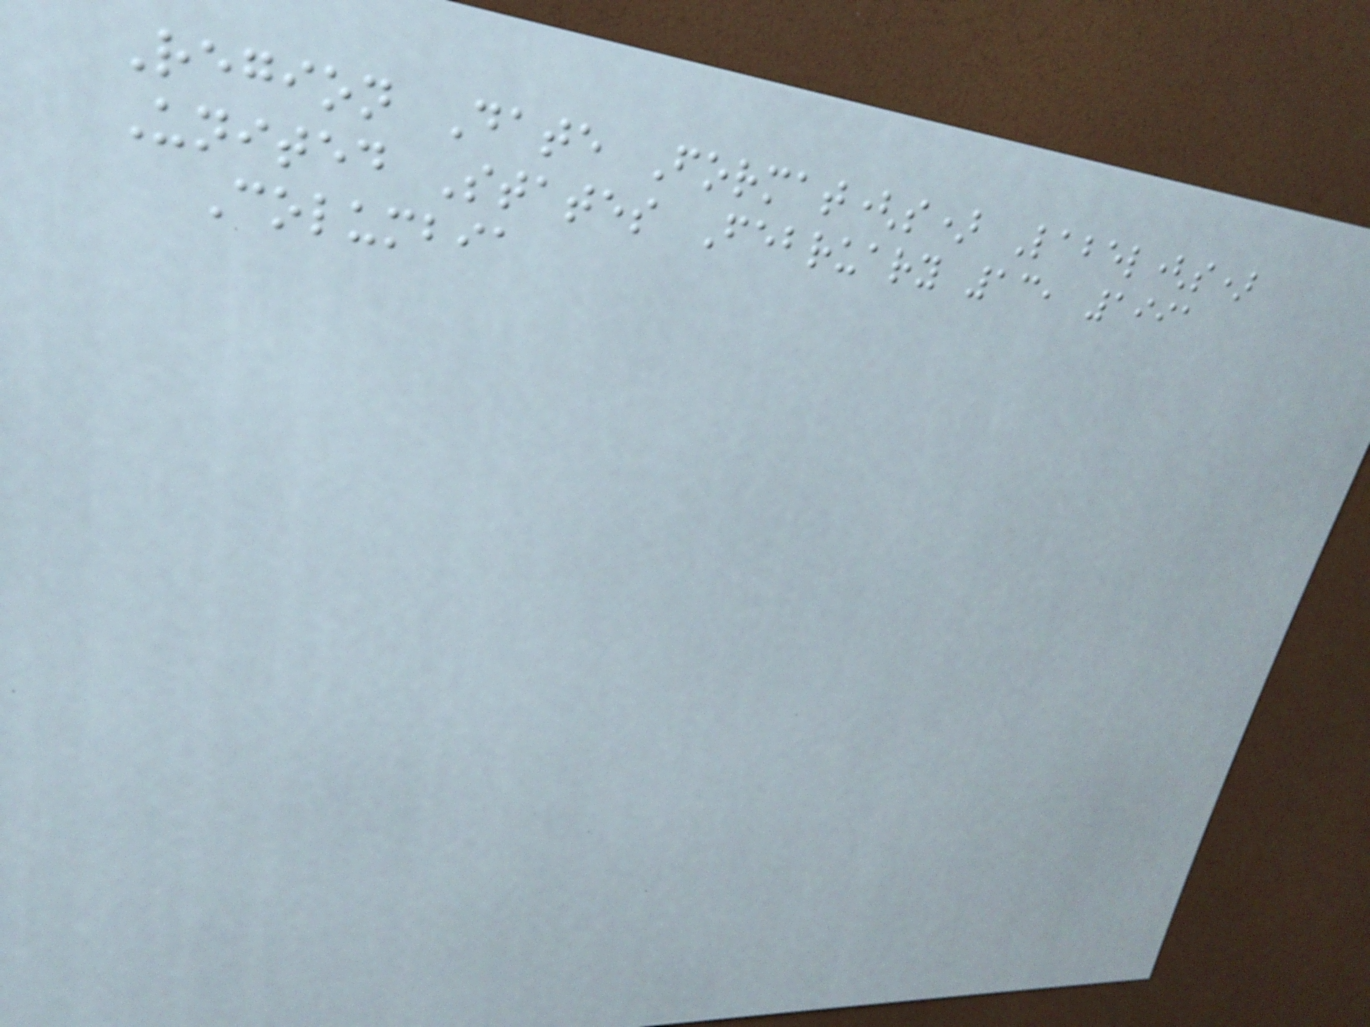Region Date Format(s) Label(s)
United States February 13, 1991
Columbia
